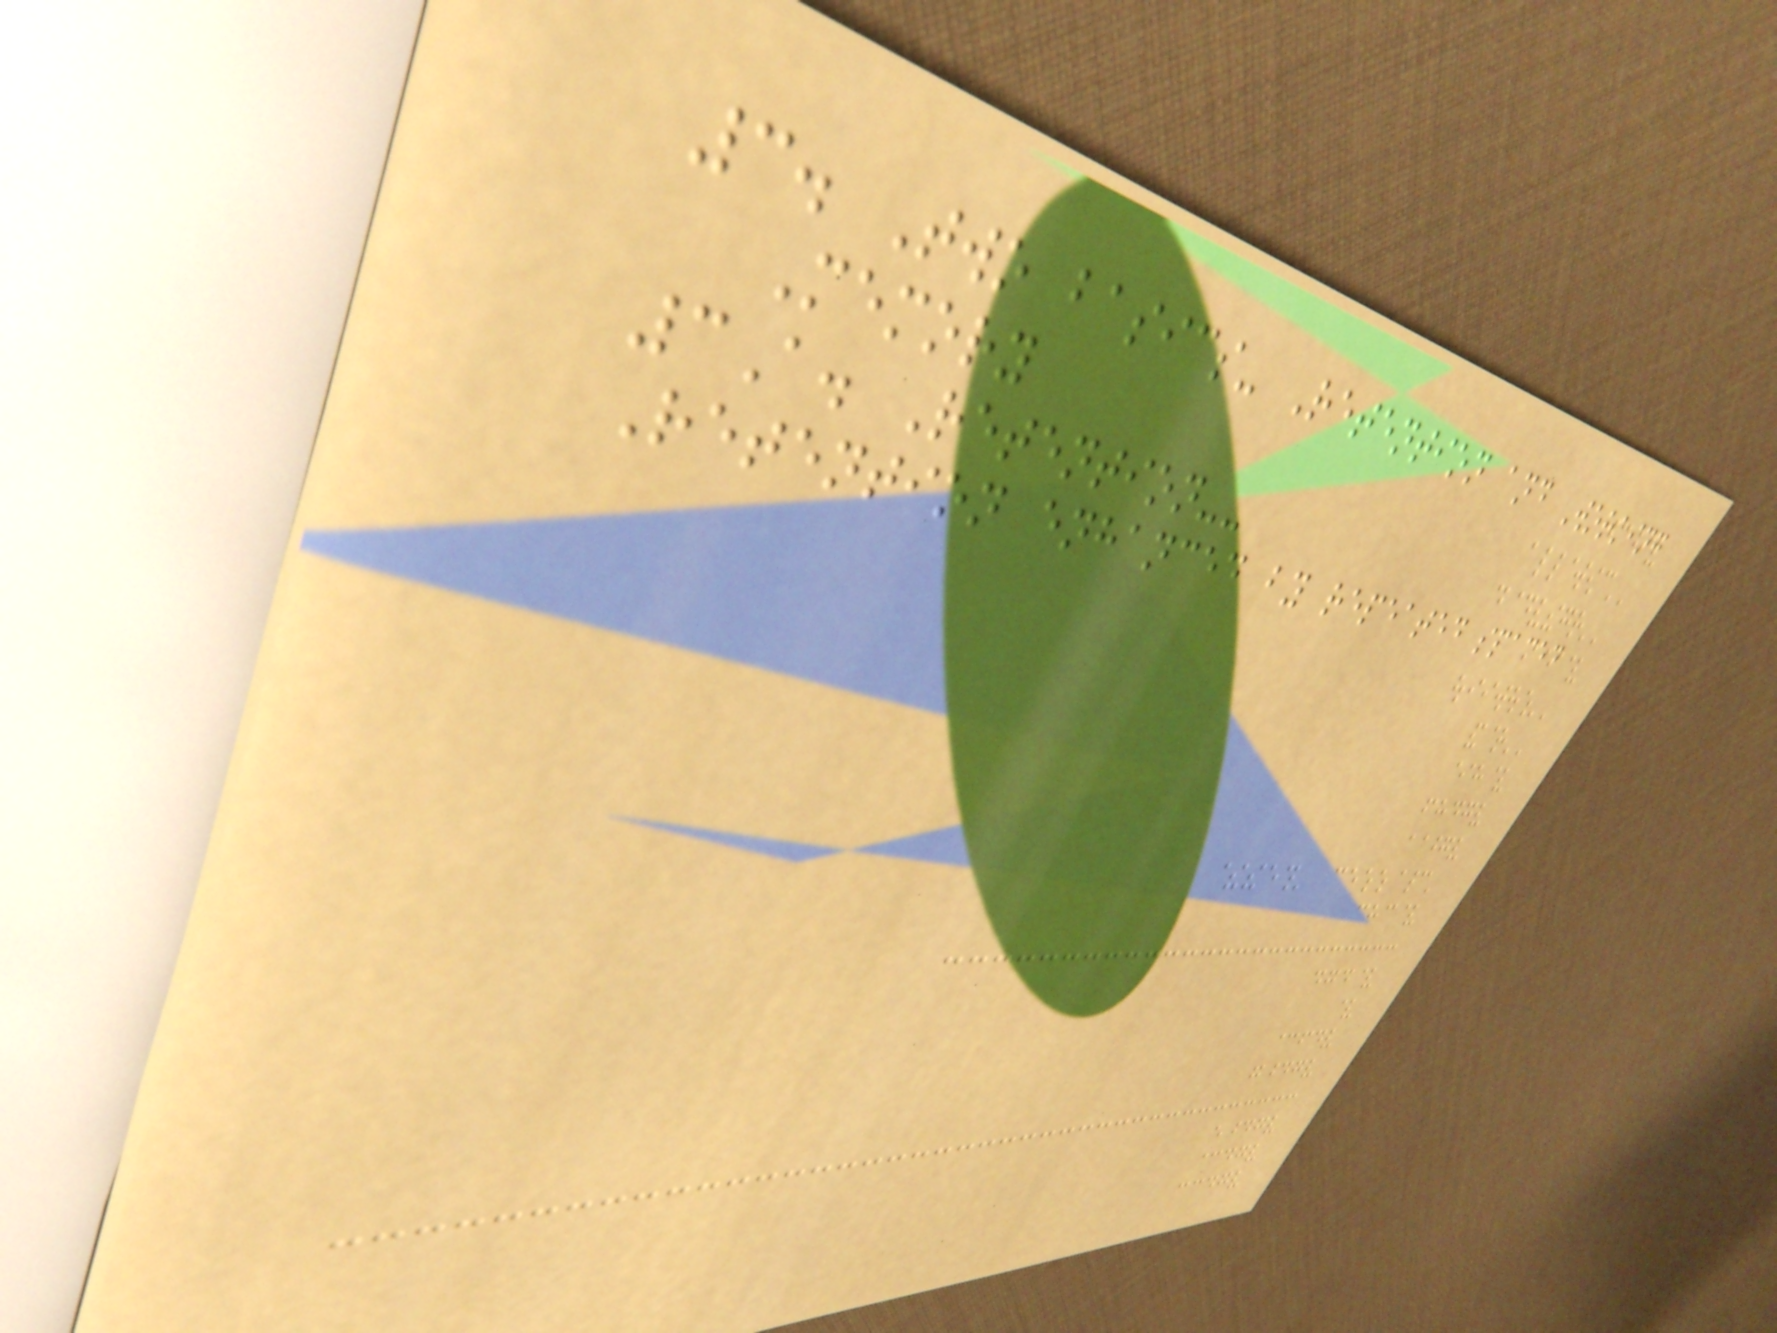3. Two basics- Retention and Working
Memory
3A. Retention--
Retention enhanced by repeated spaced
